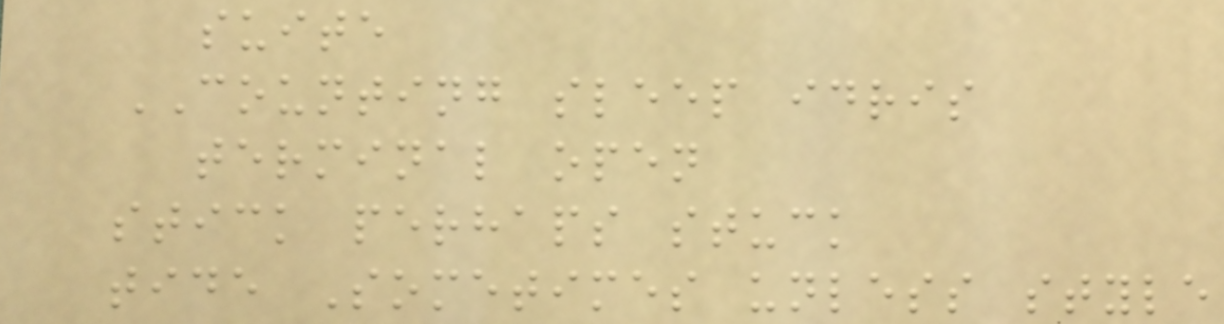suite
COUNTING sleep idris
terminal open
stick perhaps stuck
tide Sometimes unless style
